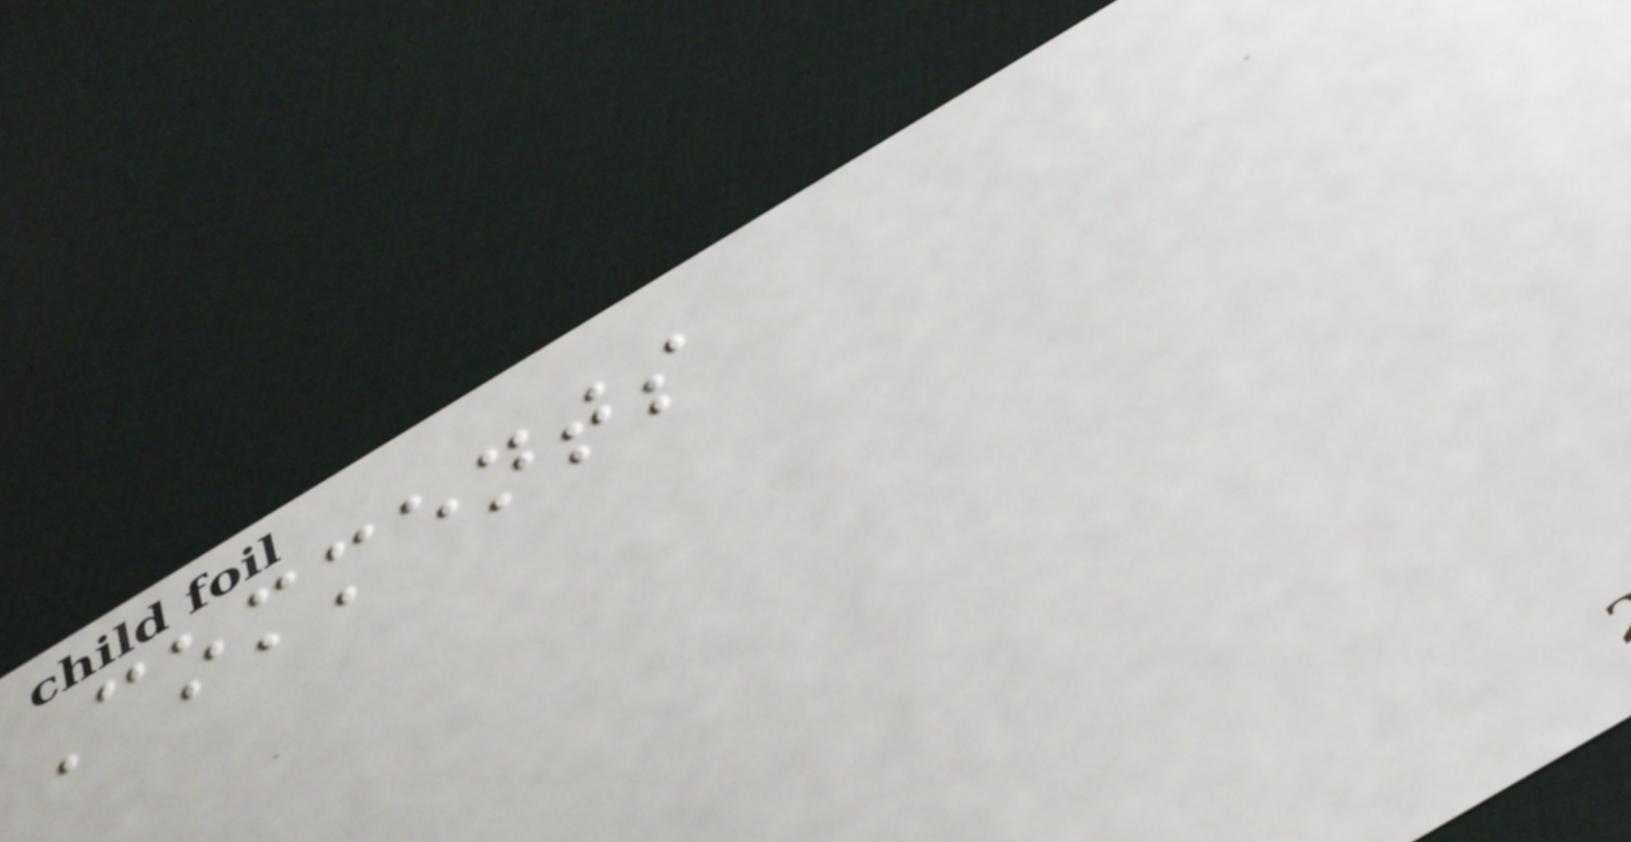Comments
